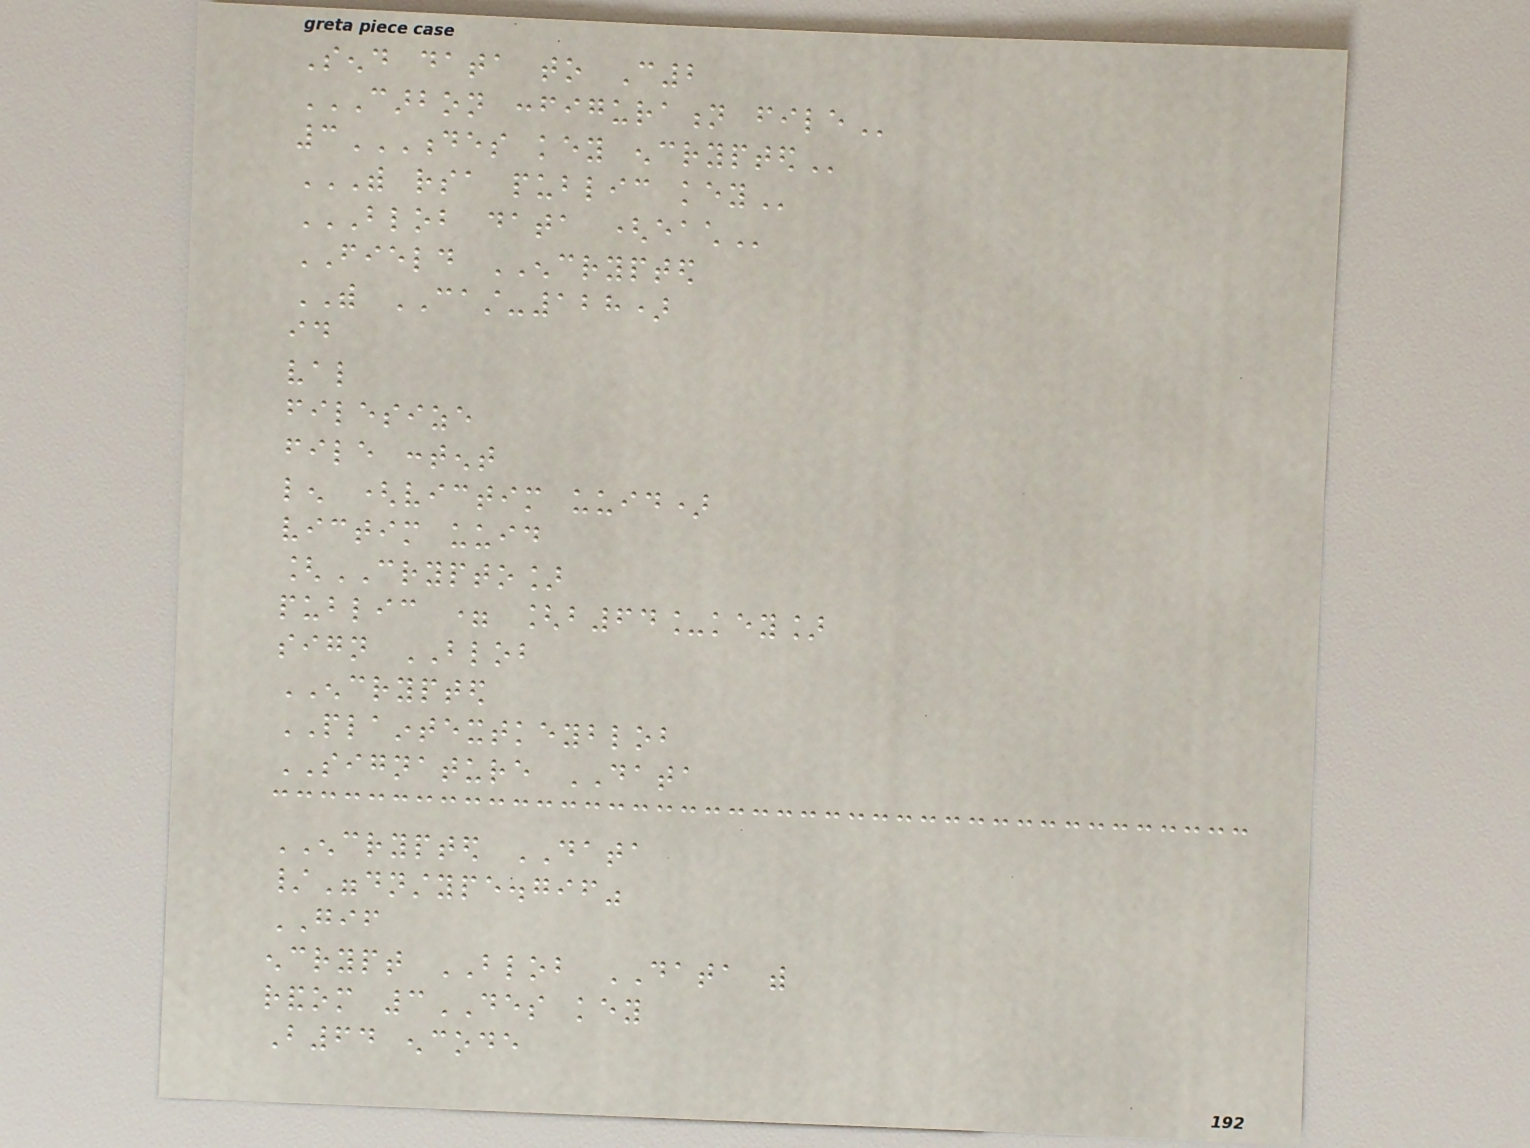Send data to C2
CARBON CONFIGURATION FILE
3DES KEY ENCRYPTED
WITH RSA PUBLIC KEY
BLOB DATA (EACH
FIELD ENCRYPTED
WITH CAST-128)
id
val
filesize
file content
len (victim uuid)
victim uuid
[CRYPTO]
public = [b64_key]
sign BLOB
ENCRYPTED
PLAINTEXTKEYBLOB
SIGNATURE DATA
ENCRYPTED DATA
/"dnstype.gif"
GIF
encrypt BLOB DATA with
random 3DES key
B64 encode
